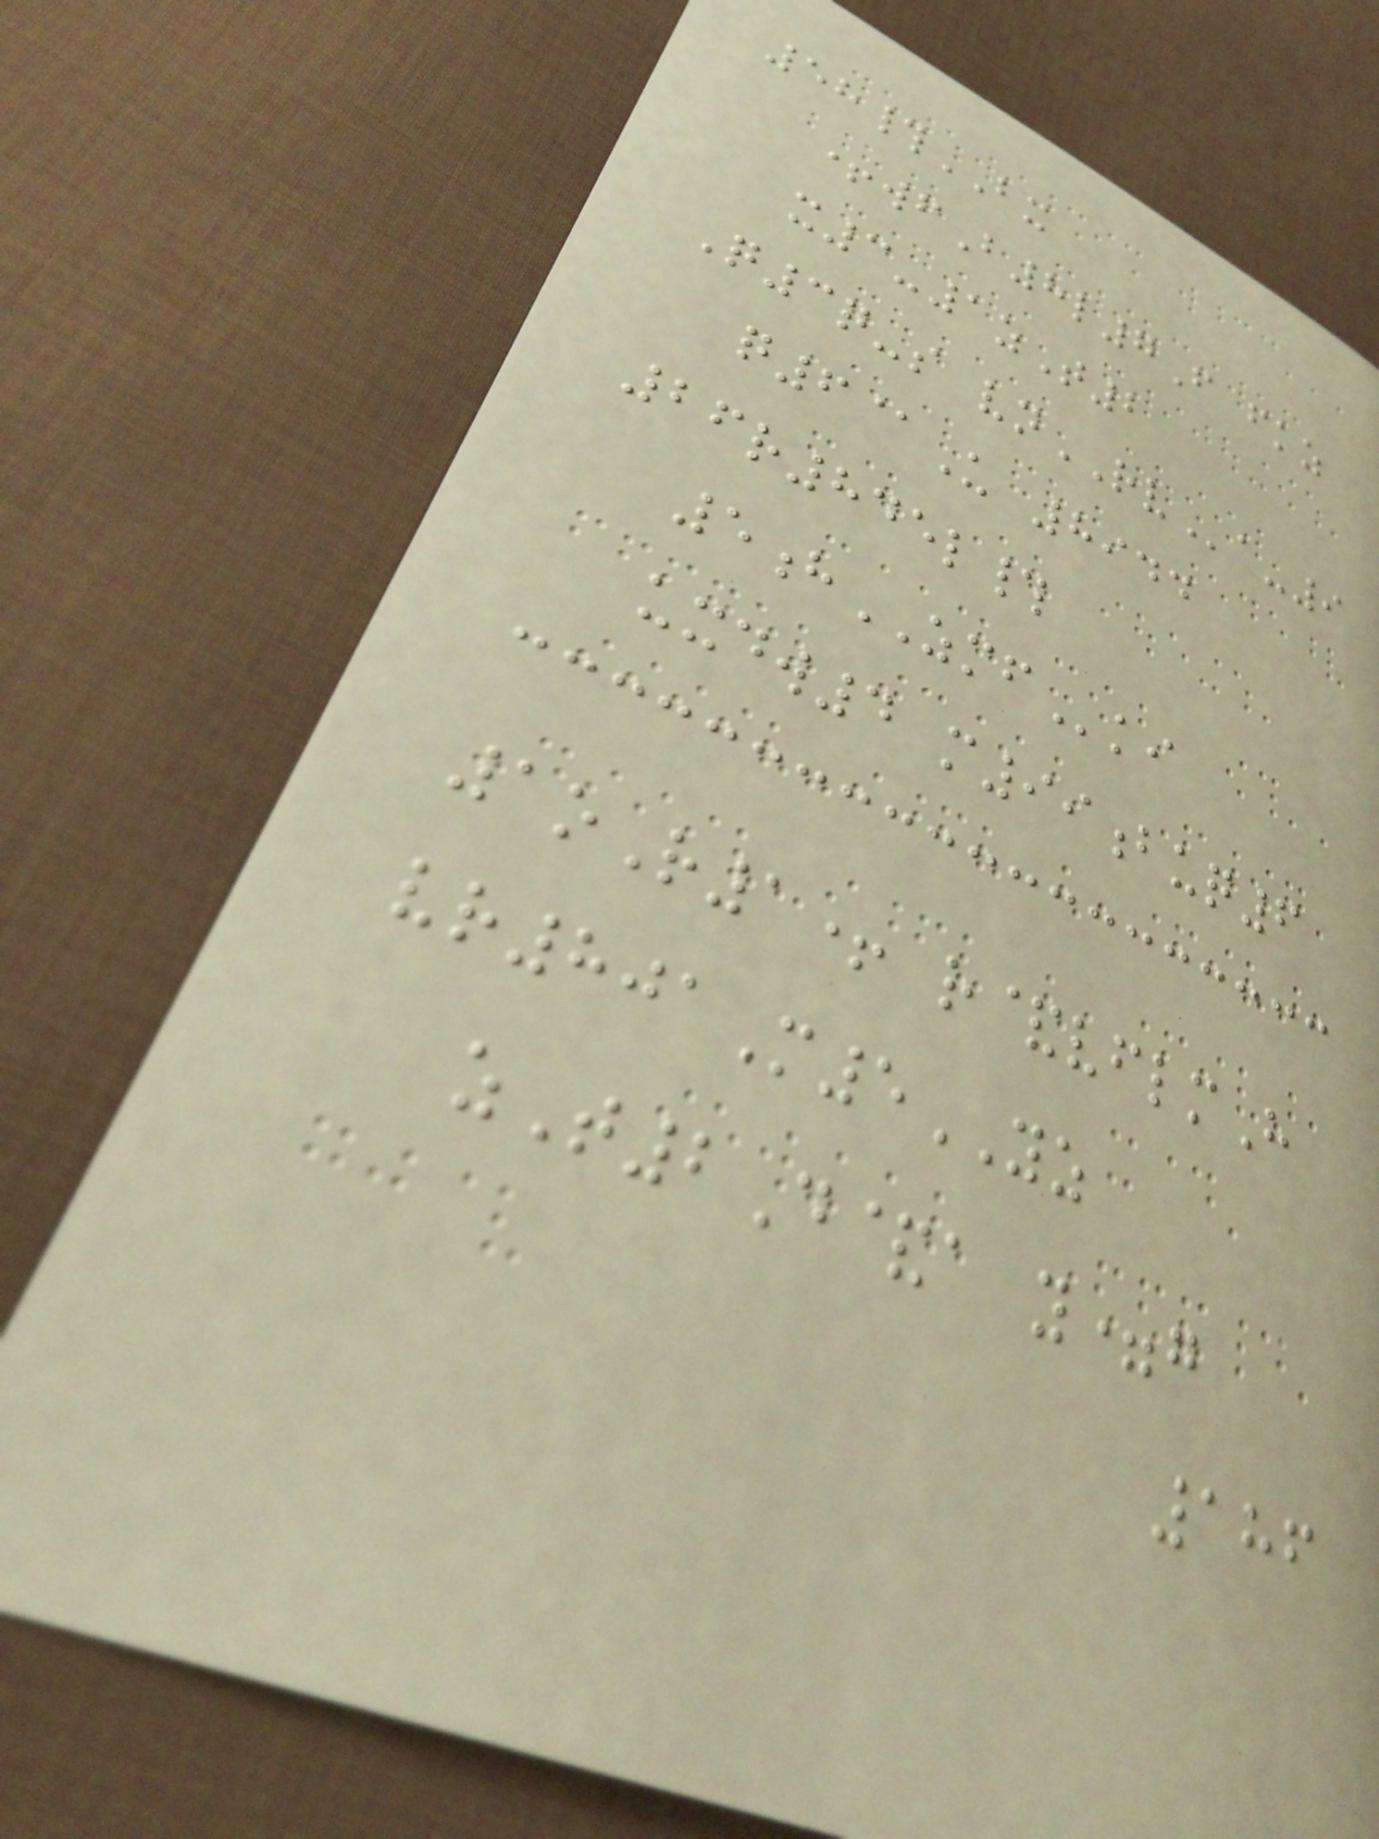58#BX
+wfB8l7F fkz
x3-1zT2
Q3q-s vnRVa-9
q6@U 8944
26r845l#
5hZMFki
uxdw4 m99buq6
1oR1+ r&vflmH
vr801M5YZ
zT2D&a y=g
186
